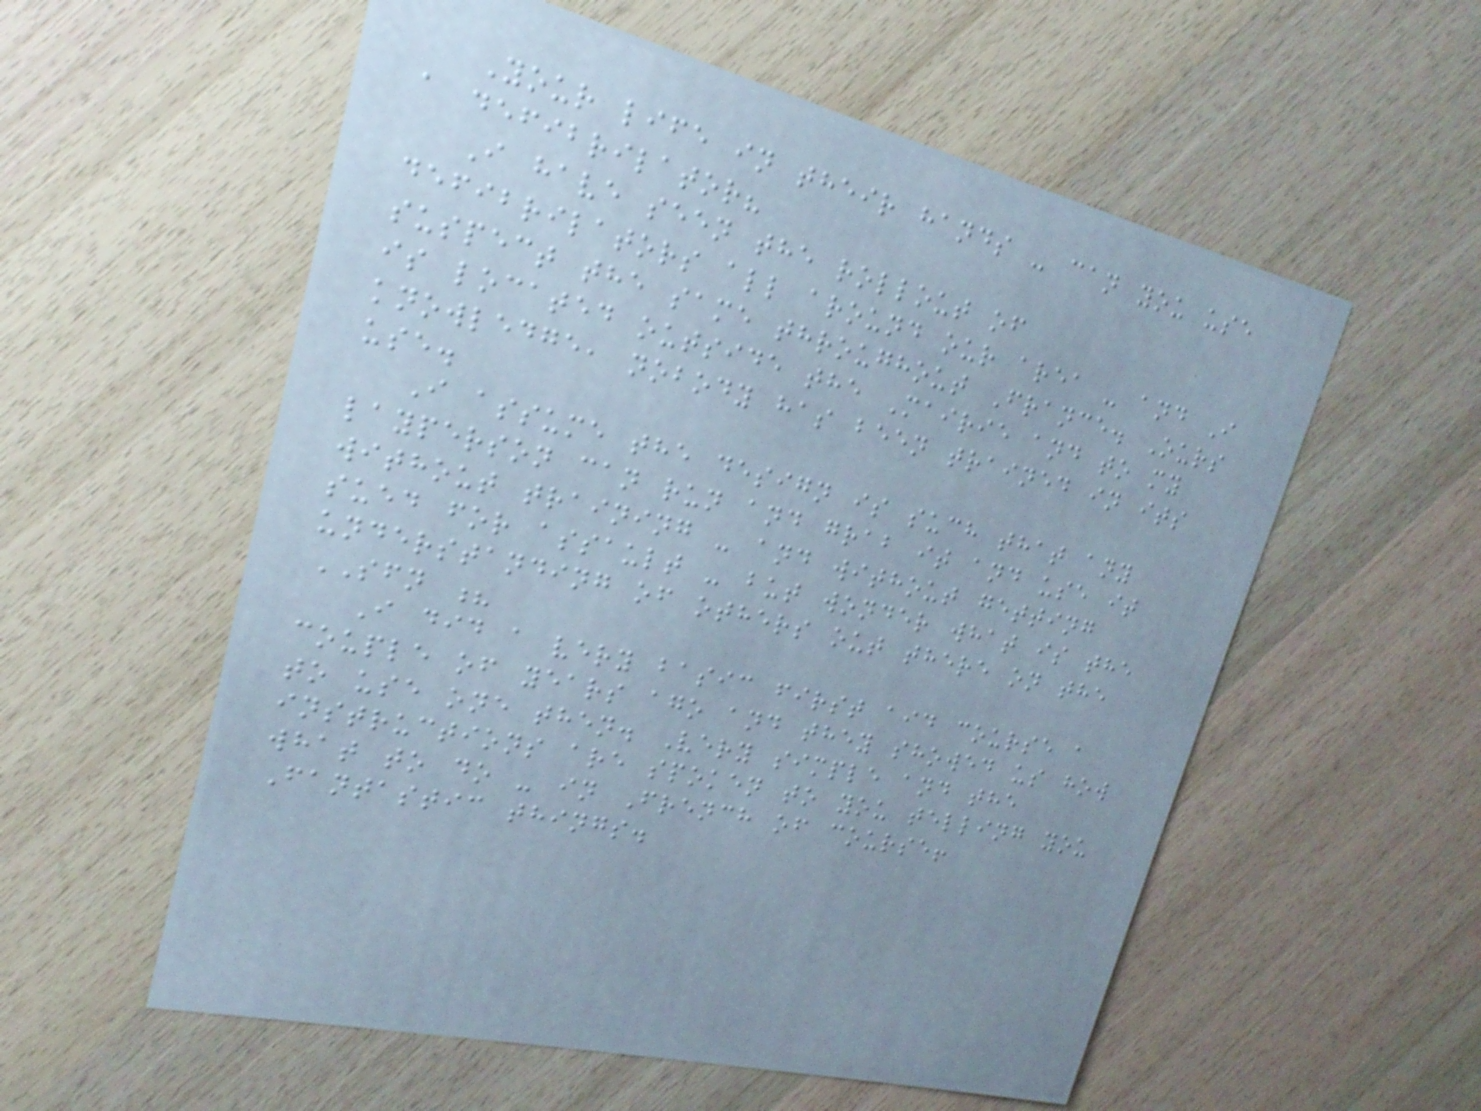Your life in their hands - can you use
a defibrilator?
I have seen the rollout of
defibrilators all around our area - and I
suspect the same throughout France. Ours
is located outside the Mairie and to my
knowledge, nobody has been trained in its
use.
I assume the design is such that any
layperson can run and grab it and use it
without training - and without getting
sued for assault - but wonder what is the
understanding of others out there on the
SFN ?
I did a very basic first aid course a
couple of years ago and they showed us how
to use one then. Very simple and the
instructions are spoken to you telling you
what to do - in French of course!
Fantastic things.
